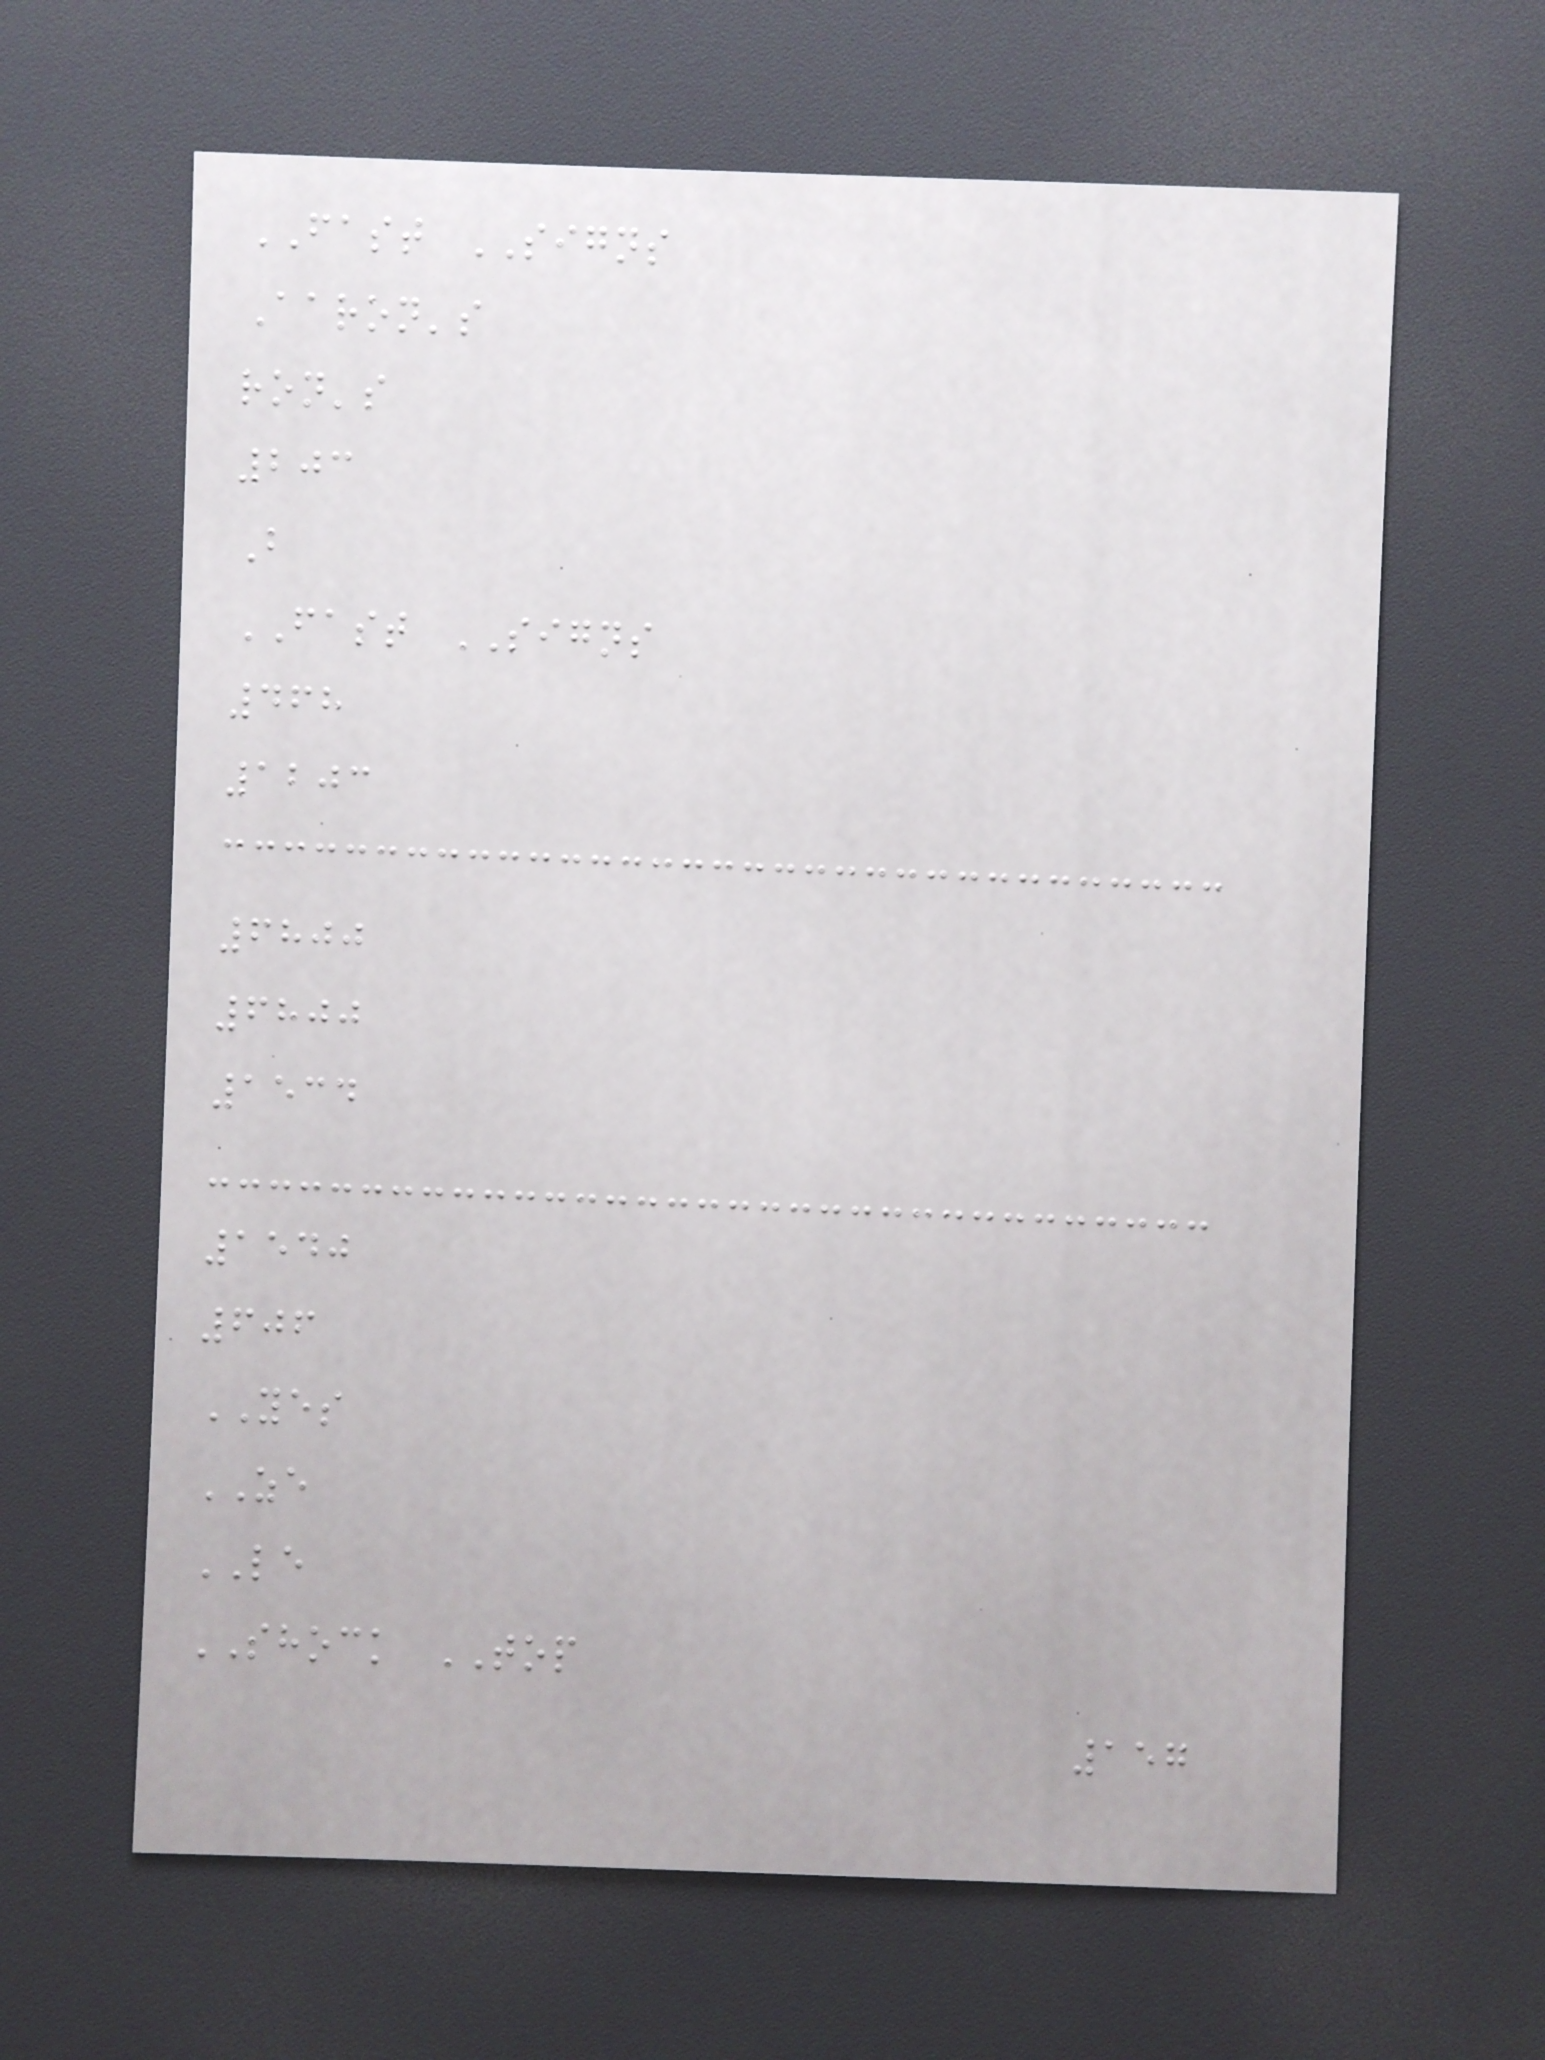FAST SIGNS
Aaron's
ron's
203
B
FAST SIGNS
468
1203
6800
6800
1534
1540
606
YES
ZE
LE
SHOCK TOP
157
